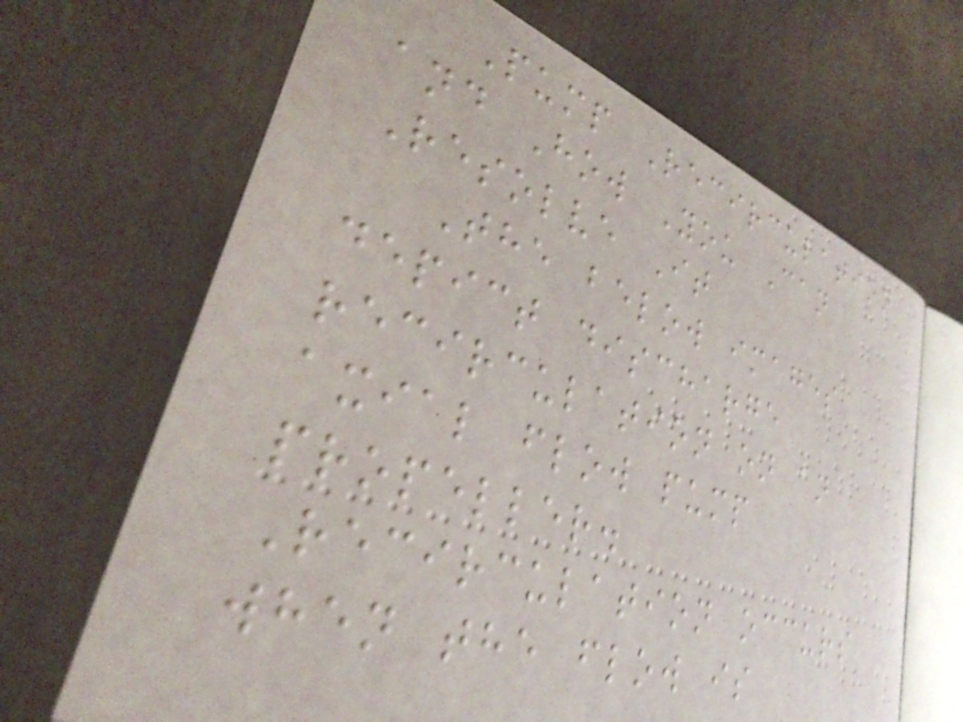Pump Recirculation
and How You Can
Resolve It
The below images
depict discharge
recirculation on an
axial flow pump
propeller.
Recirculation occurs
when the flow is
